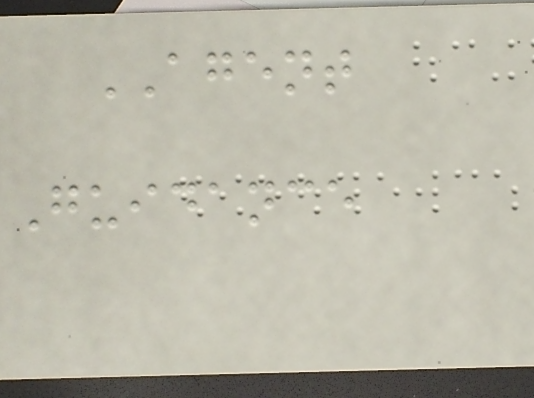AGENT
Guidance
